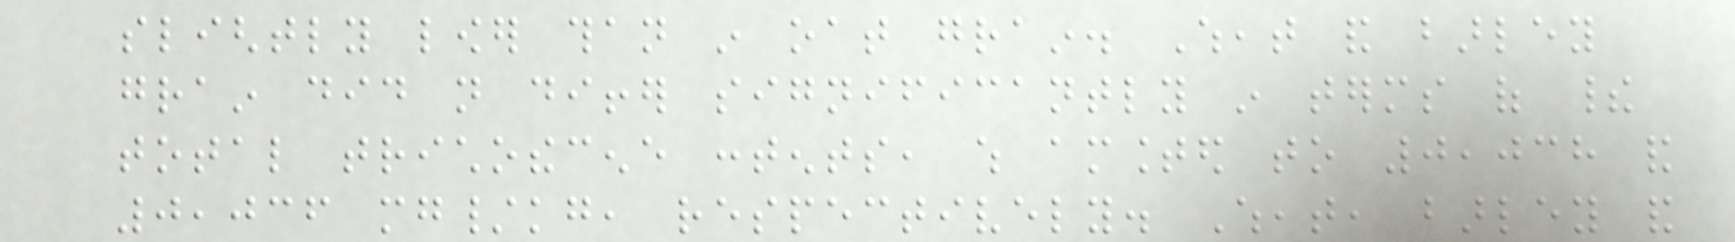slightly lower than in oat grain. Wheat and barley
grain did not differ significantly in terms of their
total trichothecene contents, which amounted to 0,038 and
0,036 mg/kg, respectively. Wheat, barley and
